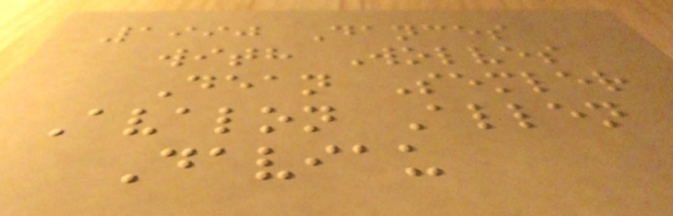1990 Dances
with Wolves
Dean Semler
Avalon Allen
Daviau
